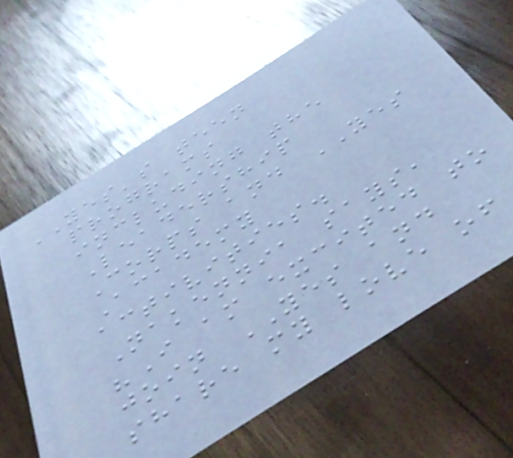YES's teen
programs
including the
Leadership
Corps and YES
Academy
activities.
Nakennia says,
"I am excited to
join YES and
share my love of
